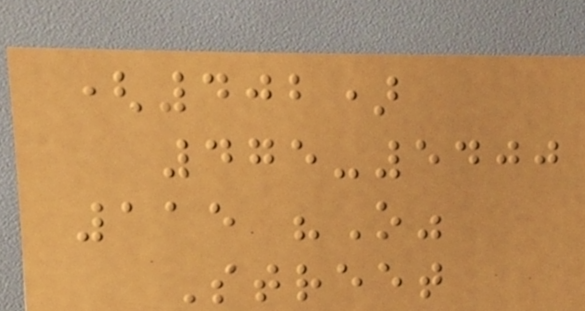(402)
475-5400
115 "O"
Street
